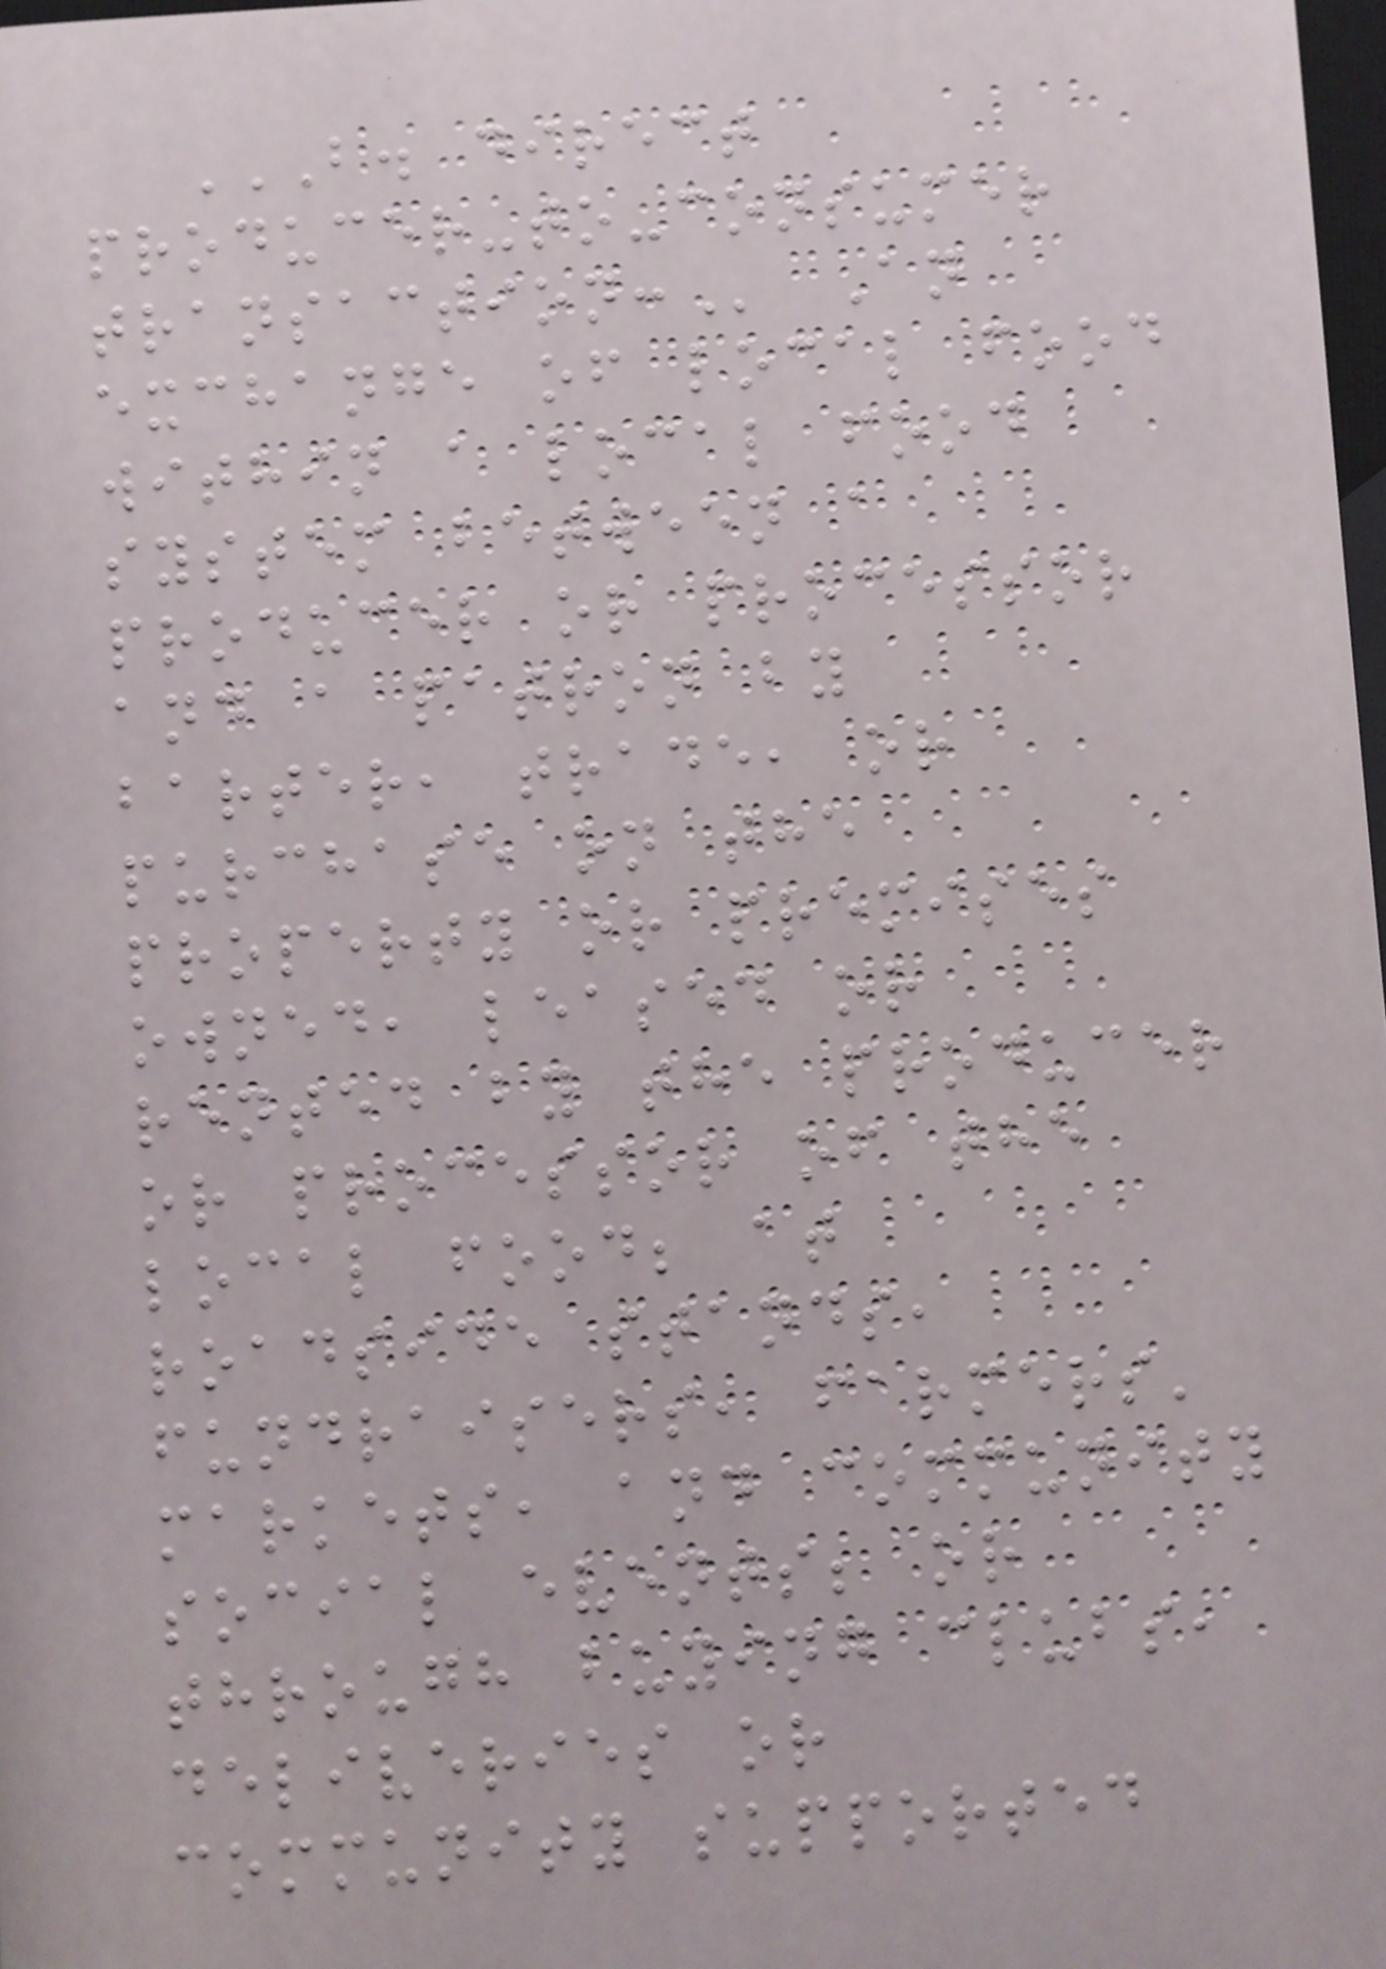B. DIRECT
PRODUCER-TO-CONSUMER
TRANSACTION: An
exchange of local food
within a local food
system between a
producer or processor
and a patron by
barter, trade, or
purchase on the
property or premises
owned, leased or
rented by the producer
or processor of the
local food; at
roadside stands,
fundraisers, farmers'
markets, and community
social events; or
through buying clubs,
deliveries or
community supported
